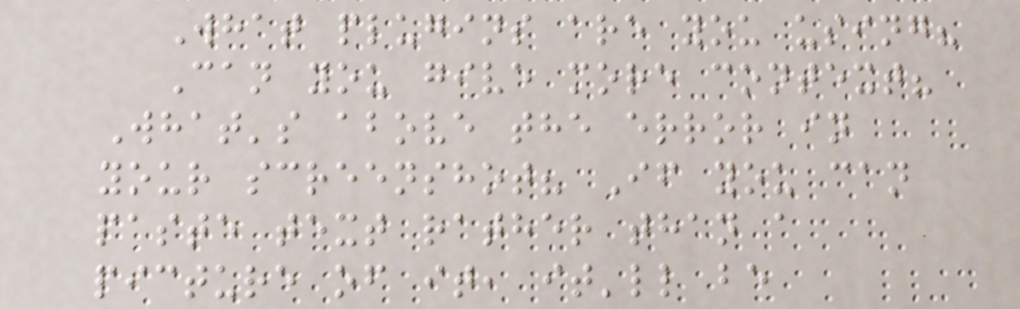What plugins are you using?
Can you give more context?
What's above the error in
your screenshot? If you can
paste text rather than a
picture of it, it'll be
